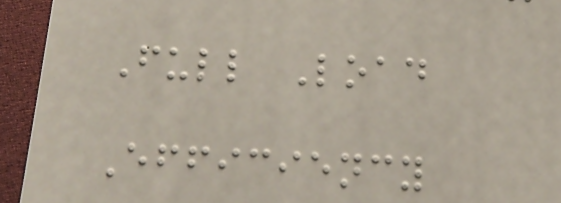Full Load
Efficiency
